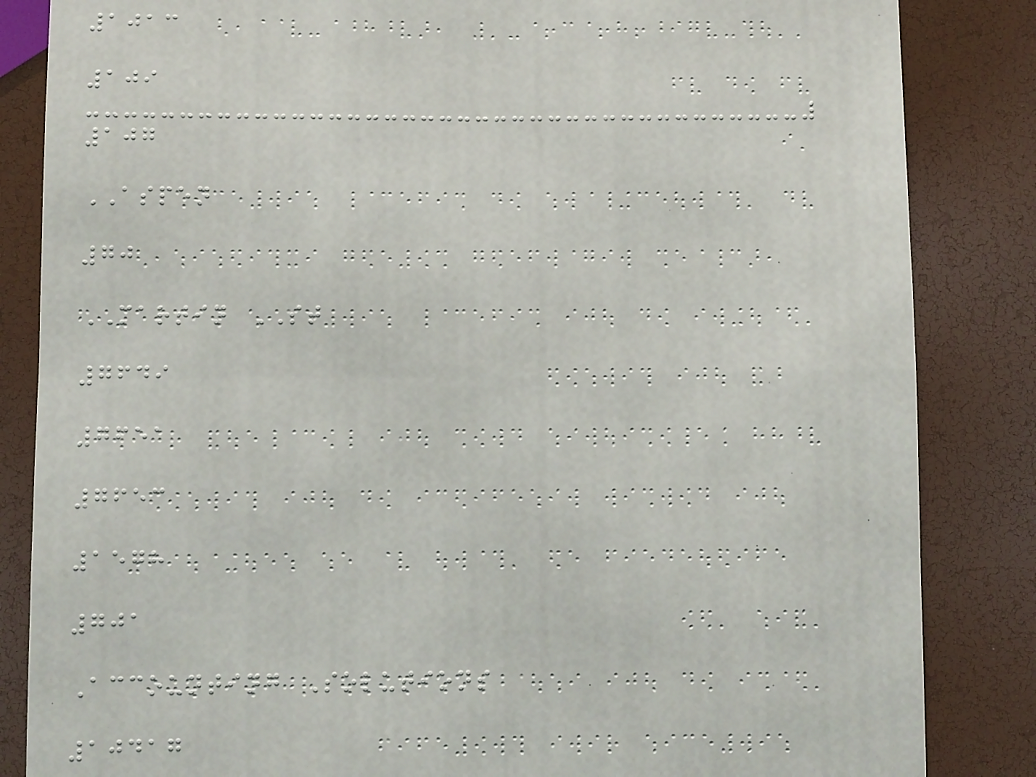1013
109
107
ASPEN
70
MARTIN ST
7649
7651
7653
1578
701
Accounting Solutions
10417
